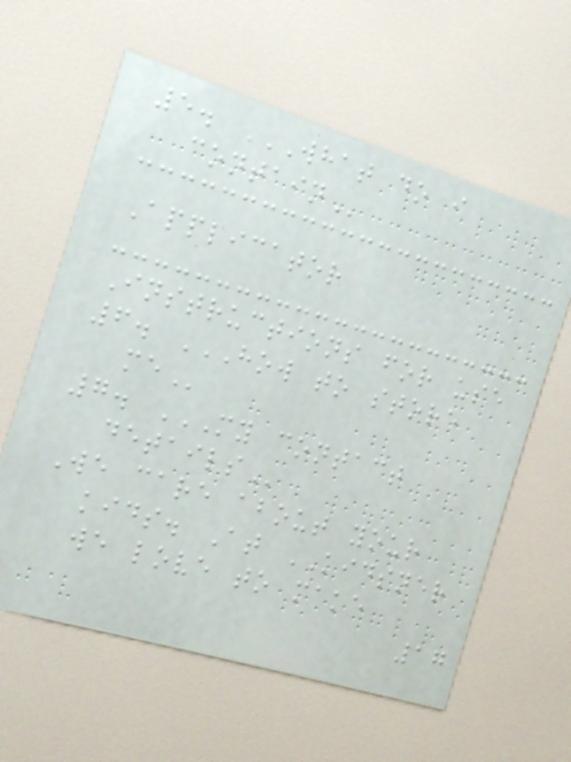5. WHAT DO I
CONTAIN
Applicator
Instructions for use
6. HOW TO STORE
ME
7. MY CONTACT
DETAILS
We care about your
kids. At KIDSNER
we love to make
17
